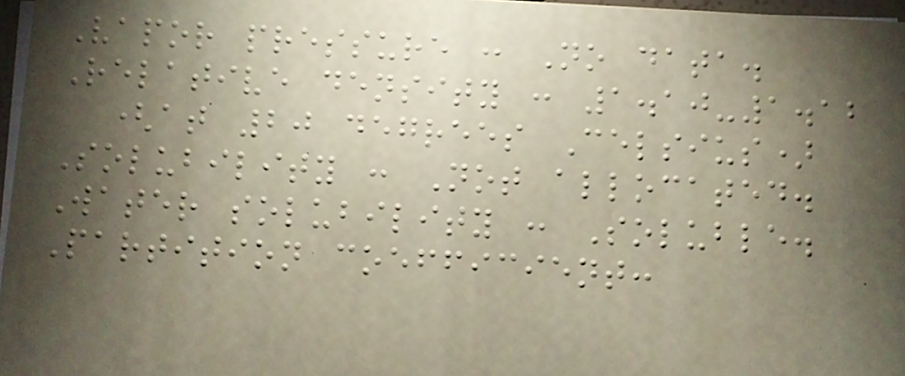Vapor pressure : No data.
Relative density : 1.10-1.12
(at 20 degrees Celsius)
Solubility : Not allocated.
Water solubility : Soluble.
Partition coefficient:
